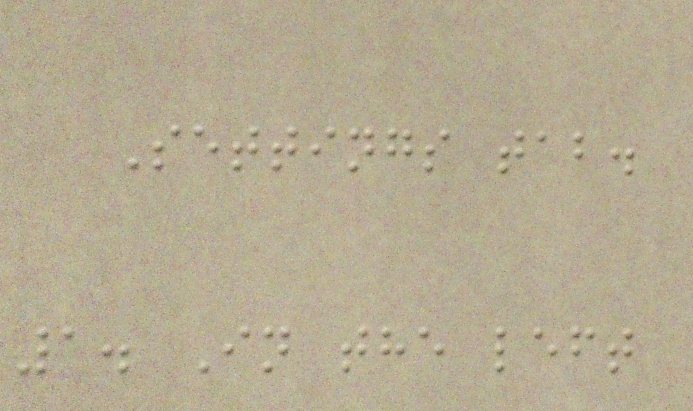Settings tab.
1. In the left
